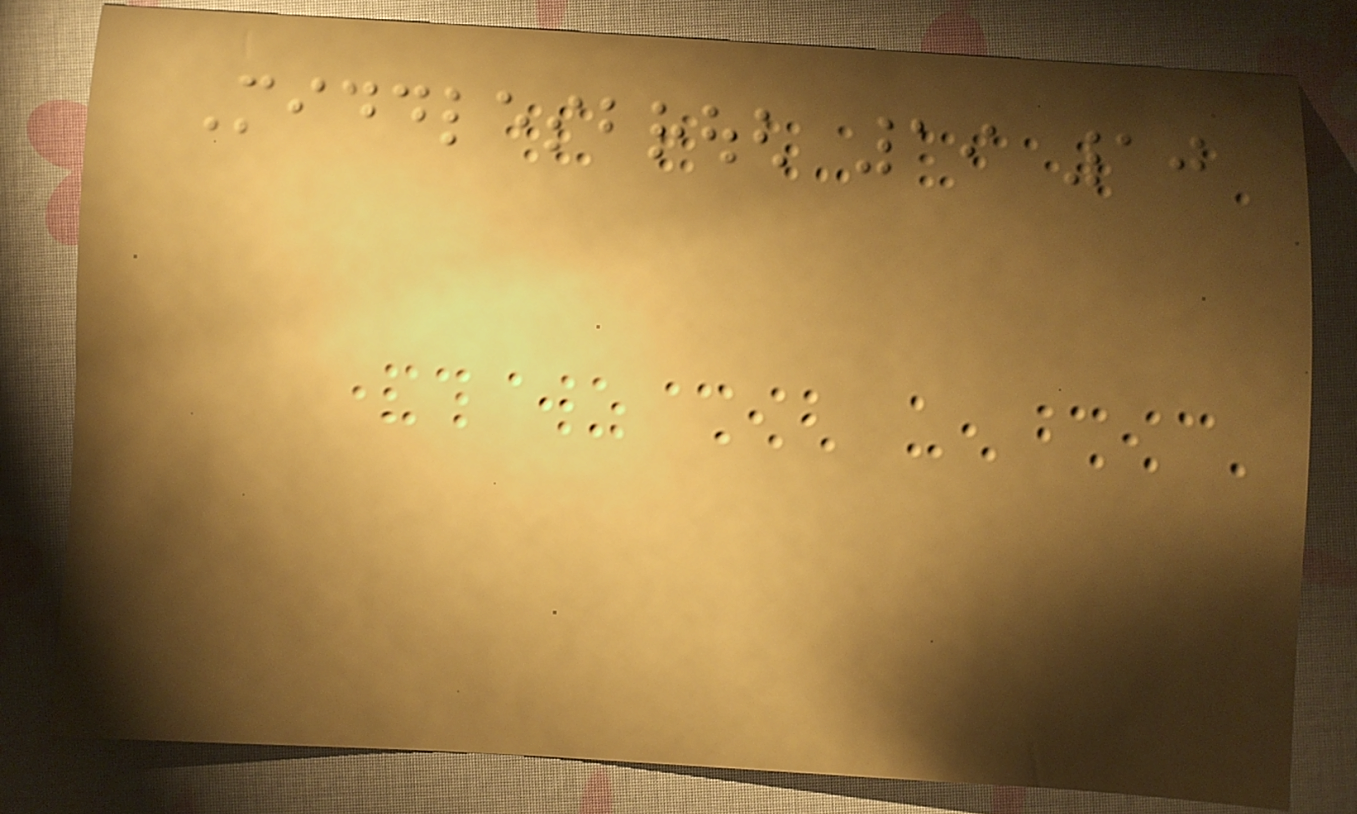Middlesbrough 19 10
